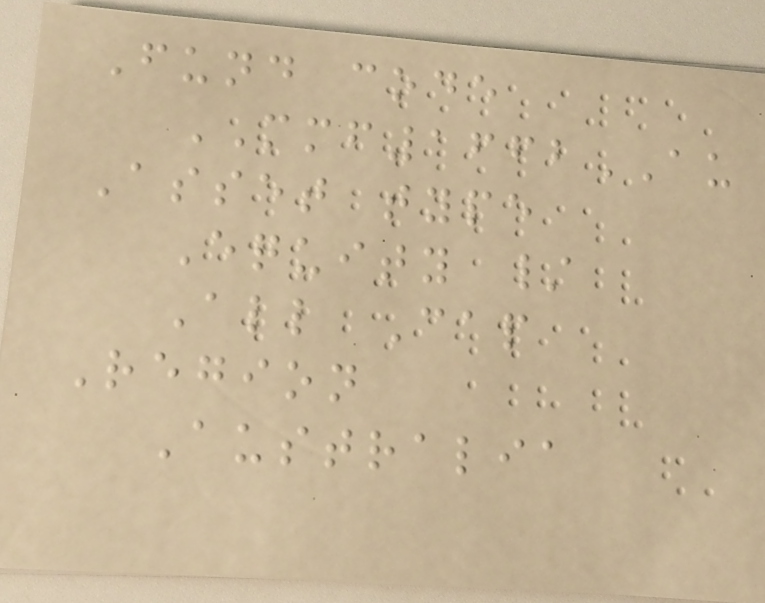Fund code
MMF1662AU
Asset type
Equity /
All Cap
Region
Australia
